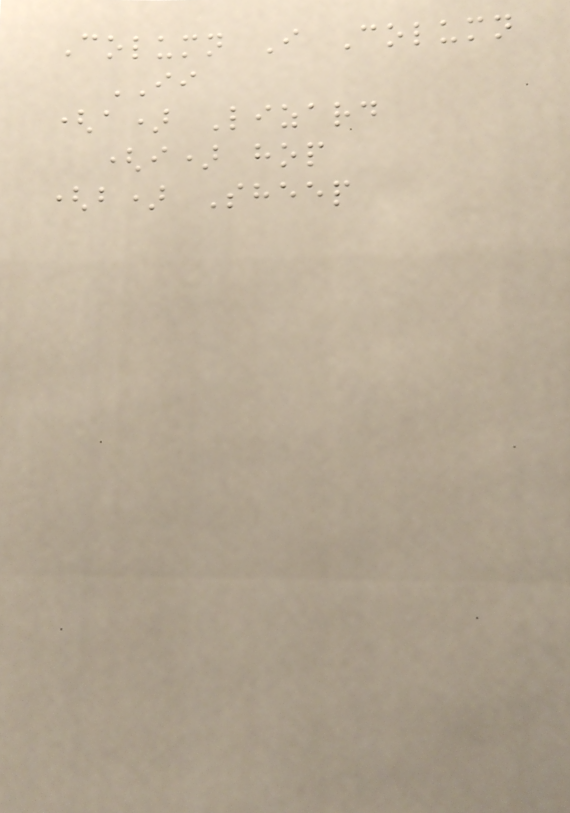Column I Column
II
(a) Lizard
(i) hop
(b) Sheep
